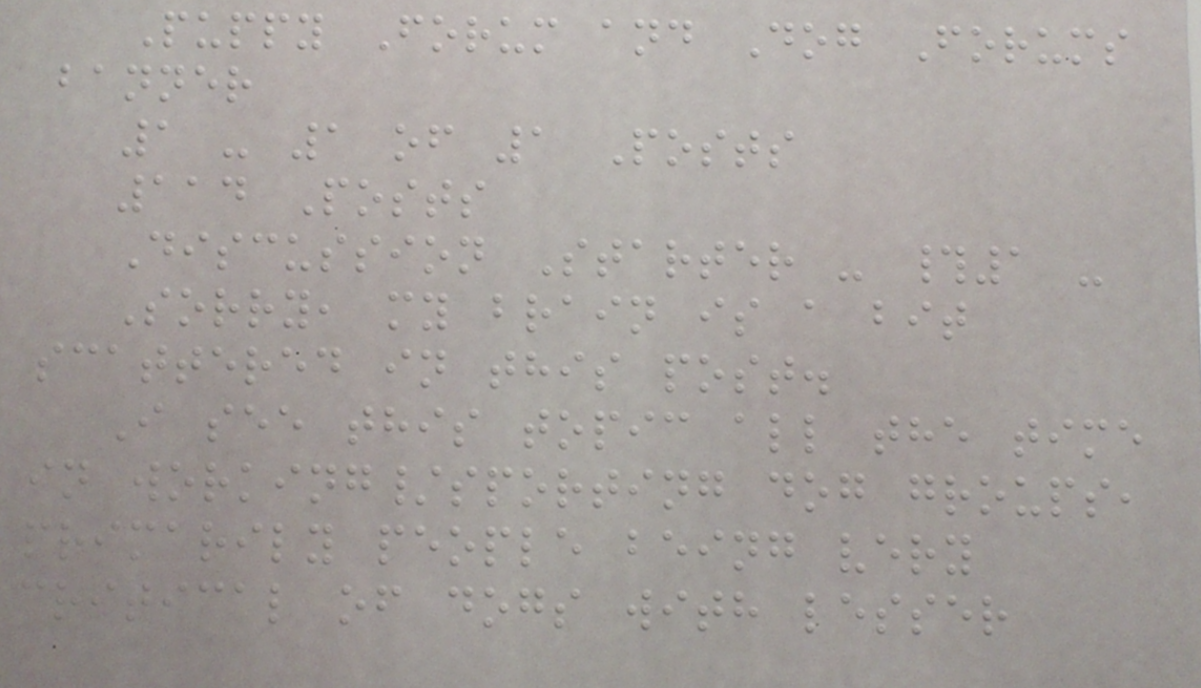Puppy Forum and Dog Forums
banner
1 - 1 of 1 Posts
114 Posts
Discussion Starter - #1 -
Sorry, my brain is a bit
scattered in this post.
I see this topic all the time
in working/sporting dog groups,
primarily people being very
critical of dogs with lesser
